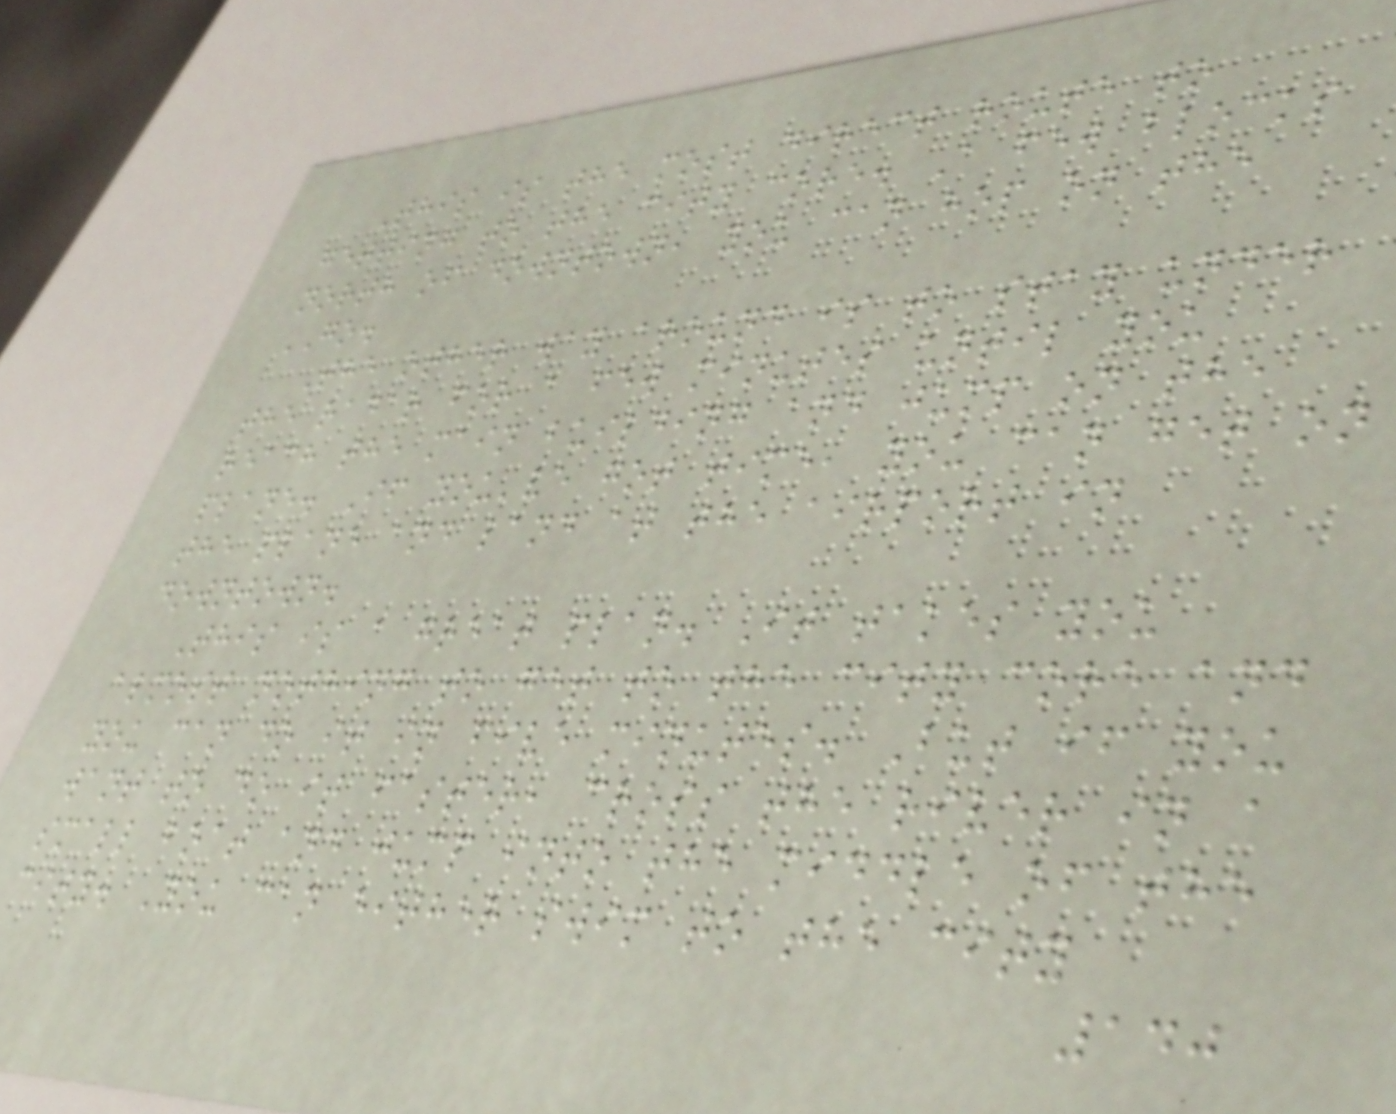This is the most direct route to
getting to the city core. A few blocks
north of downtown, you can hop on the
GO.
The other way around is to stay under
the radar for a few minutes until you
reach the main building and jump on the
plane. If you've got time, you can get on
the plane and land at the airport in
downtown.
This is a great plan. It takes you
almost nothing to get to the city core and
you can do it in five minutes. But if you
want to do it faster, cross the river in a
small boat and jump into the middle of the
city. You can either swim to the city
140
